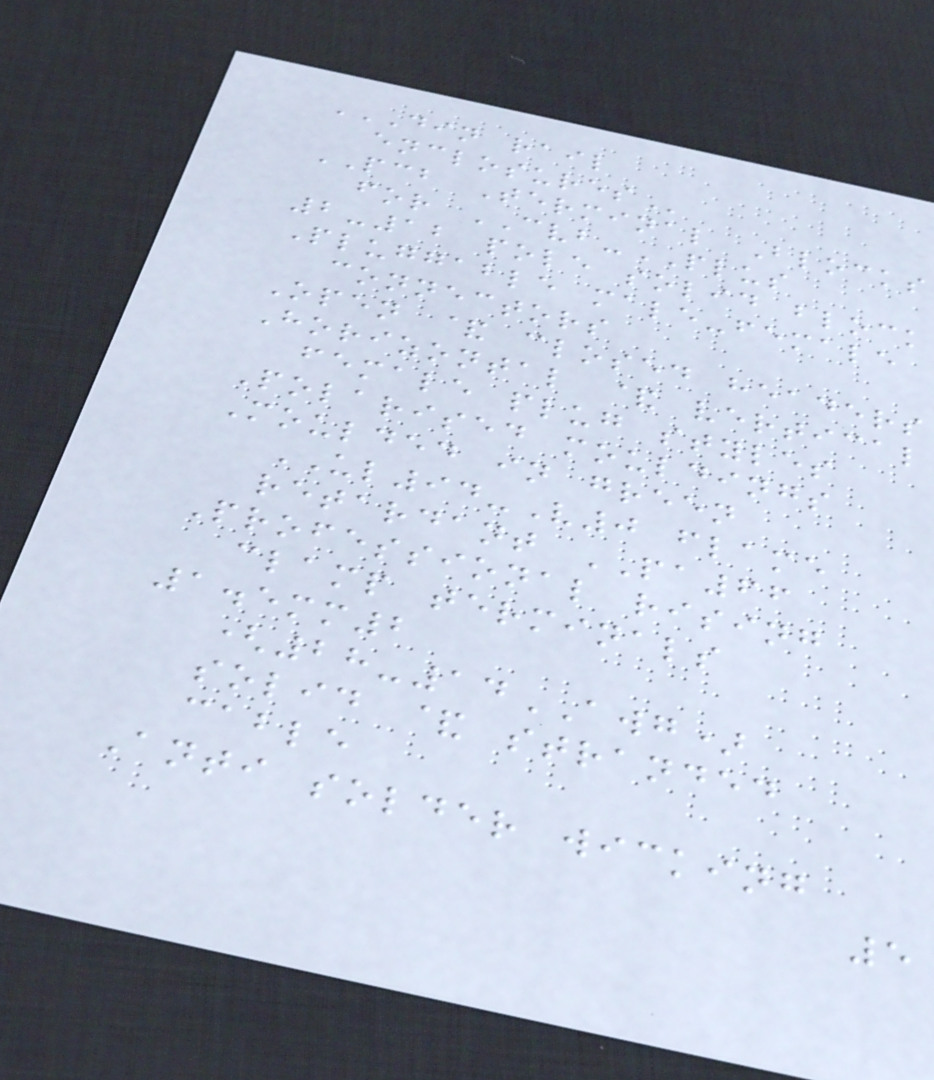DIN RAIL
ENCLOSURES
PCB Terminal Blocks
for CVB-PLUS
2-12 pole solid block
Pluggable male-female
connectors
Open & closed headers
Horizontal & vertical
female plug styles
Polarised mouldings
Moulded in green
UL94-V0 flame
retardant PA66
Professional rising
clamp terminals
1.5mm2
(28-14AWG)
solid & stranded
cable
Anti solder wicking
5
